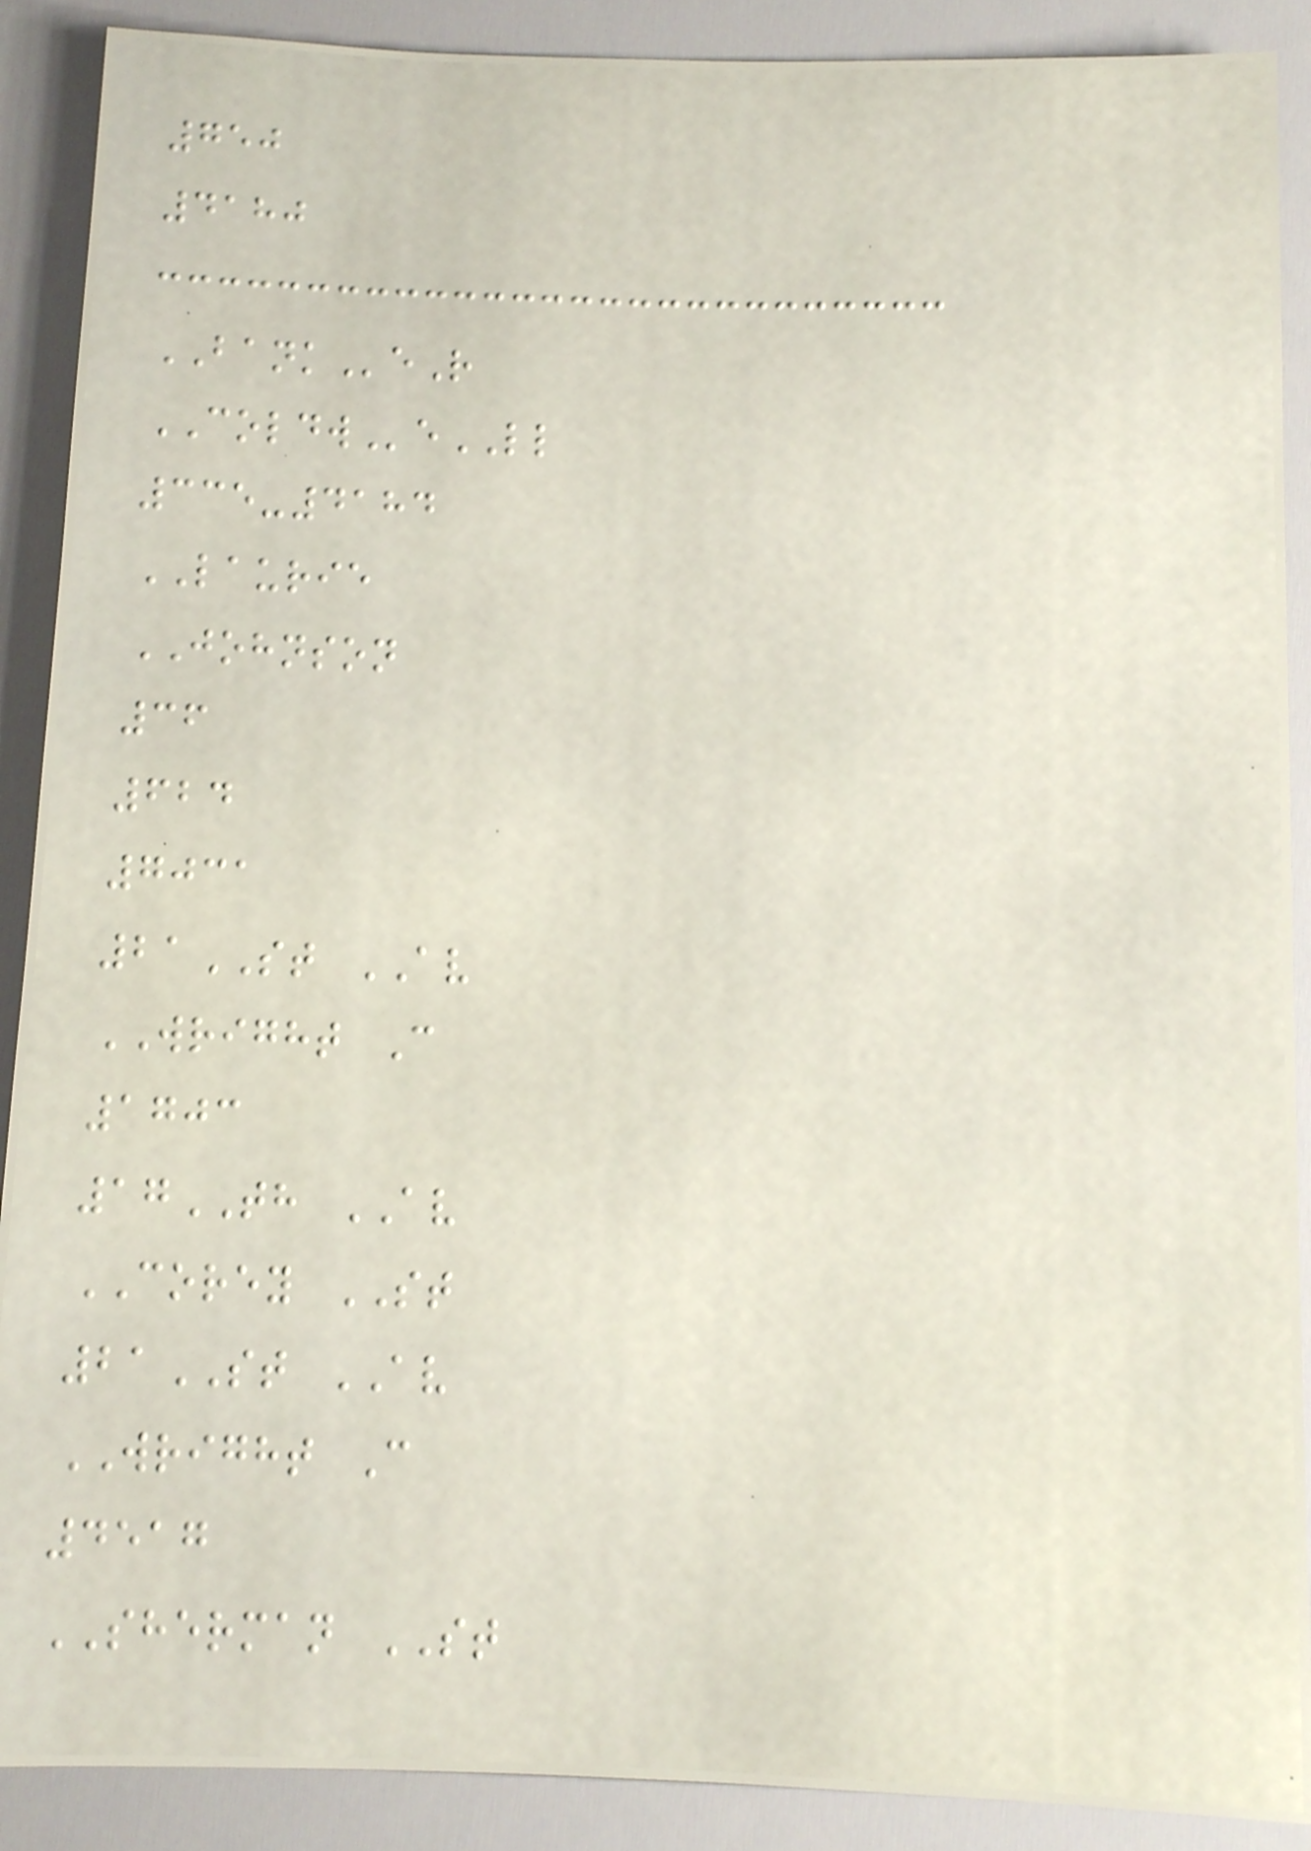750
4180
BANKeR
COLDWeLL
335-4184
LAURIE
JOHNSON
36
624
7031
21ST AV
WRIGHT C
1703
17TH AV
COREY ST
21ST AV
WRIGHT C
4517
SHERMAN ST
